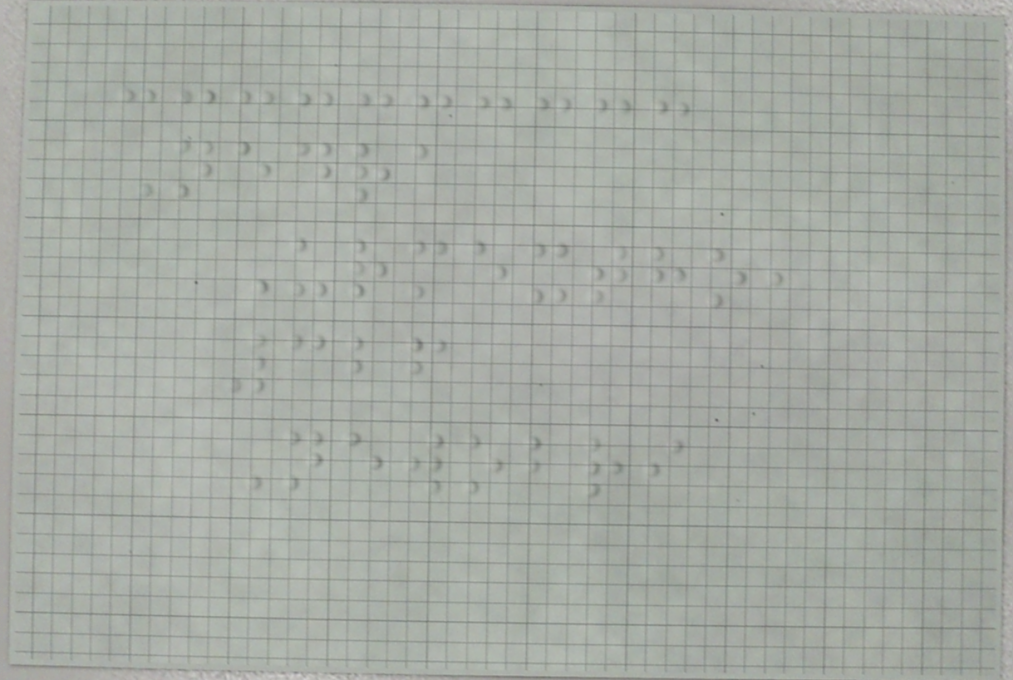Nedra
Urmextho,
326
Newobri
